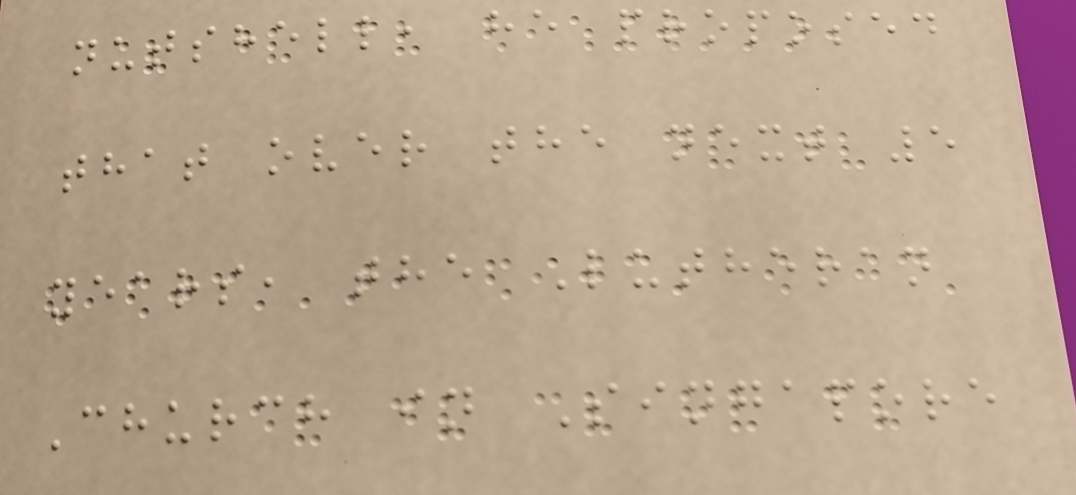nutshell, he proposed
that over the next 5
years, the Lutheran
Church in Singapore
